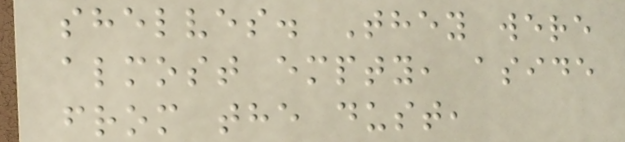shelves. They were
almost empty, aside
from the dust,
